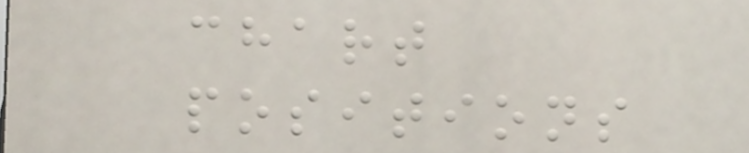chart
positions
